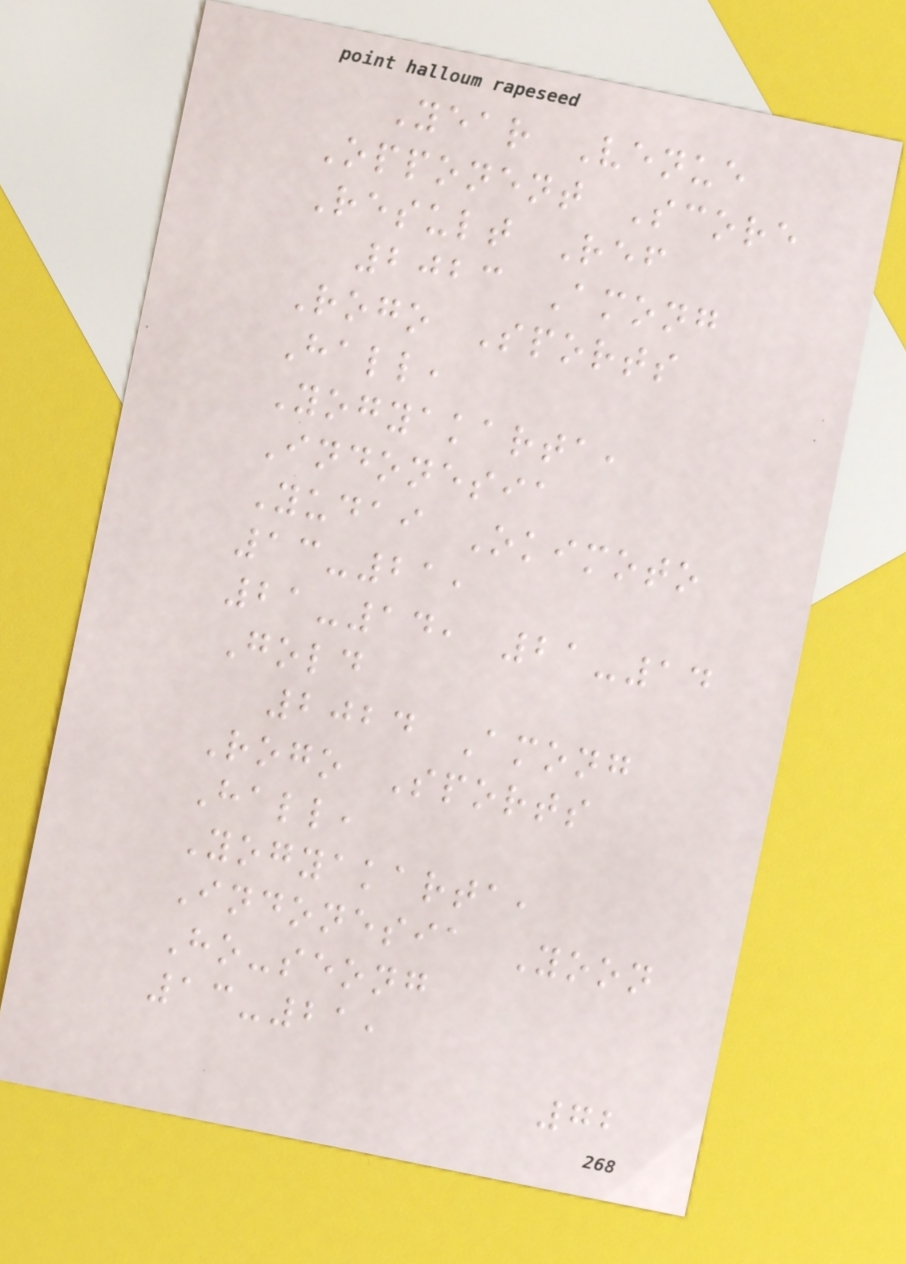Year Venue
Opponent Score
Result Ref
2023 Among
Rogo Sports
Hall,
Yogyakarta,
Indonesia
Yudai Okimoto
13-21,
21-14, 21-14
Gold
2024 Among
Rogo Sports
Hall,
Yogyakarta,
Indonesia Yoon
Ho-seong
13-21,
72
